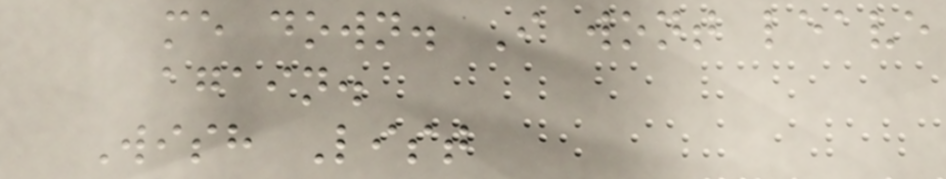me down. I wont leave
again.
Wish List
